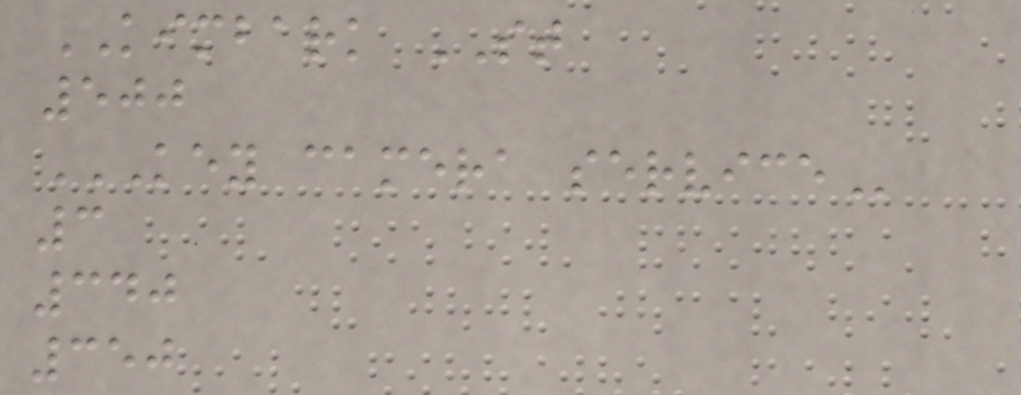KIMBARK ST
500
KEY CAMERA SERVICE
3
340
350
